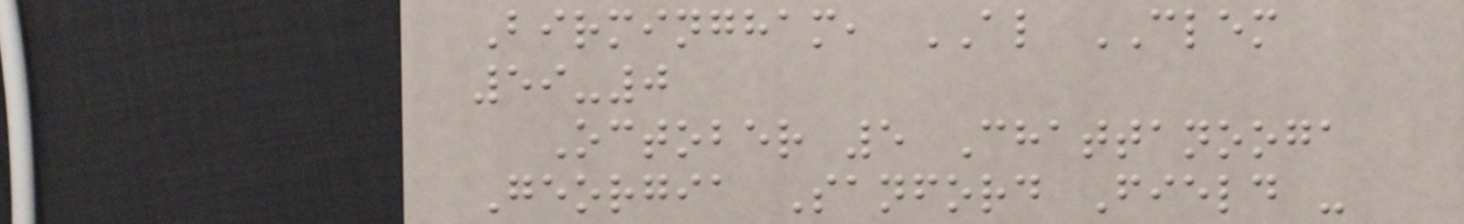Birmingham, AL CLEM
59-0
October 5 Chattanooga
Georgia Sanford Field -
